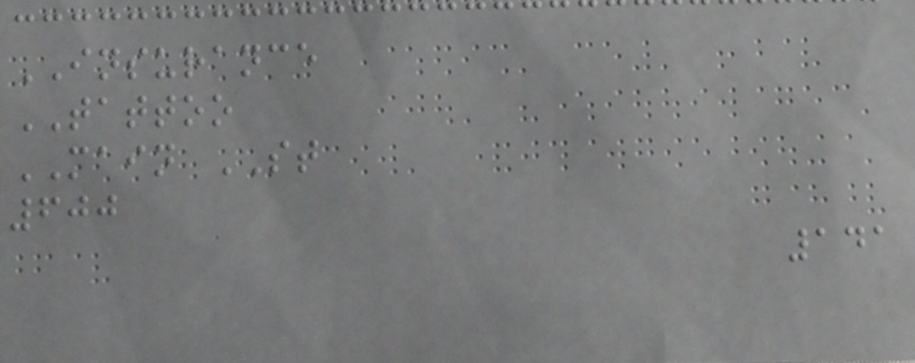INSURANCE
TATTOO
MAIN ST
600
141
